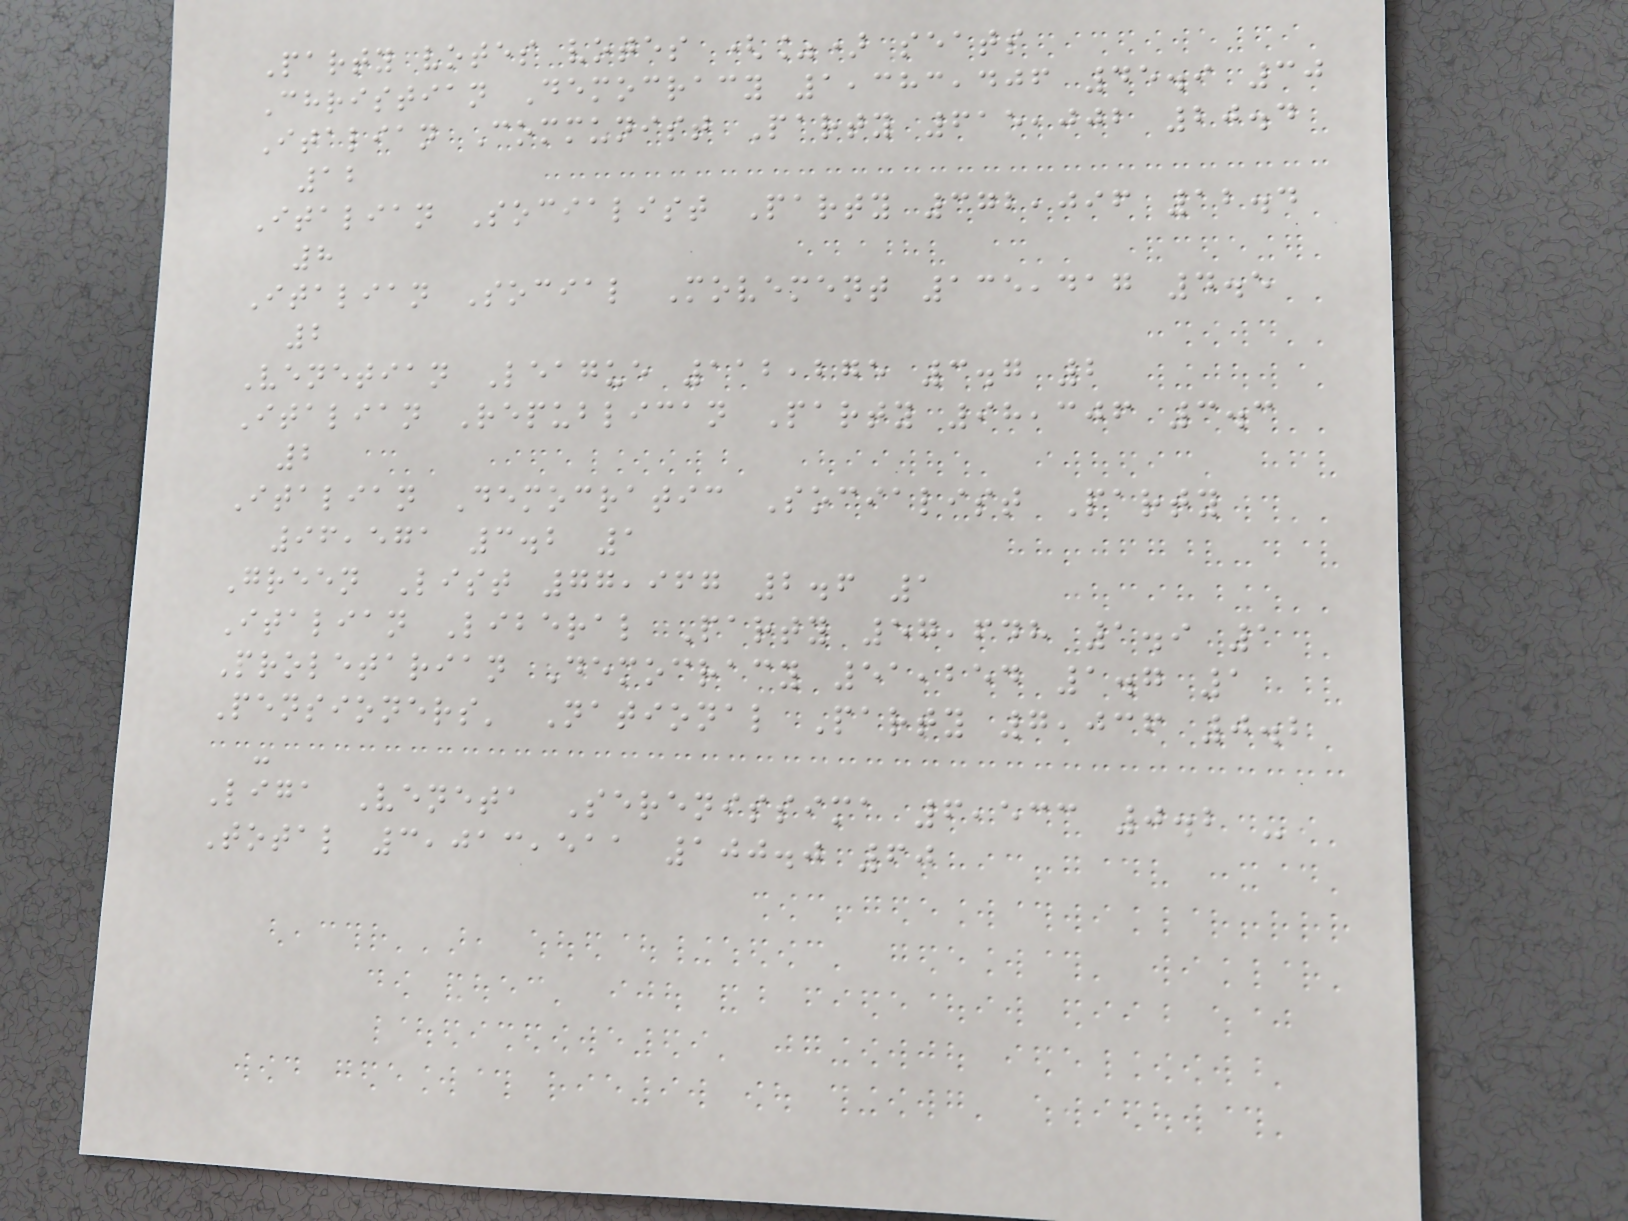Party votes votes (%) seats
Christian Democracy 1,383,406 45.9 30
Italian Communist Party 615,002 20.4
12
Italian Socialist Party 372,096 12.4
8
Italian Social Movement 135,417 4.5
2
Venetian League 112,275 3.7 2
Italian Republican Party 98,306 3.3
2
Italian Democratic Socialist Party
96,571 3.2 1
Green List 77,967 2.6 1
Italian Liberal Party 57,648 1.9 1
Proletarian Democracy 51,254 1.7 1
Pensioners' National Party 7,036 0.2
-
Liga Veneta Serenissima 6,533 0.2 -
Total 3,013,511 100.0 60
